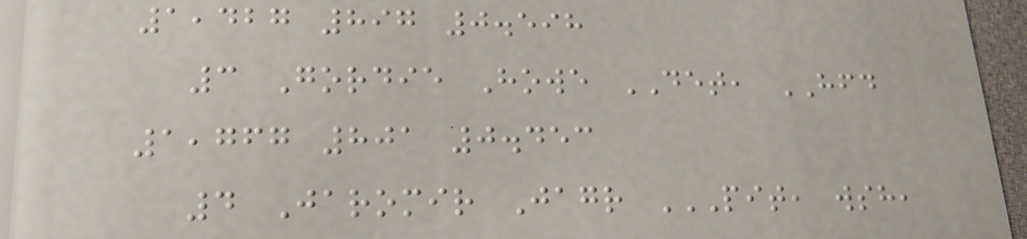1,427 897 0.598
3 Gordie Howe DET, HFD
1,767 801 0.453
4 Jaromir Jagr PIT, WSH,
